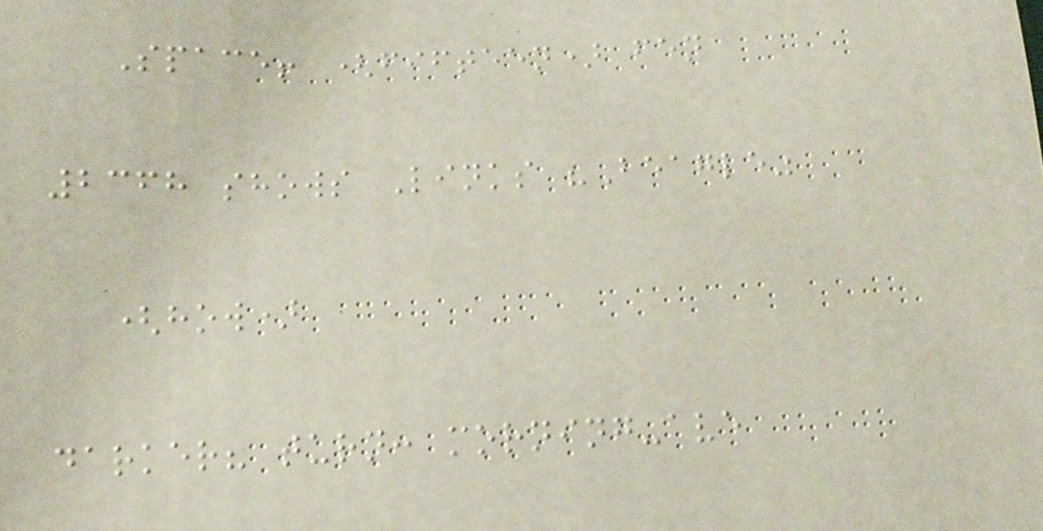Space! (fifteen) fen
2368 shows Links "Beagle"
(how)
darker? turn: morning-ave
